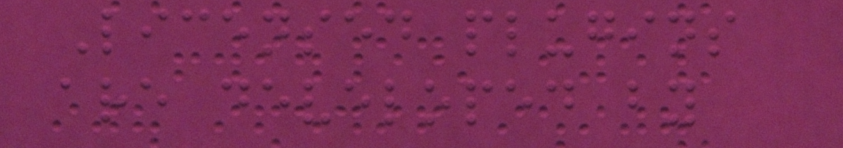Licensed plugins
are developed by
